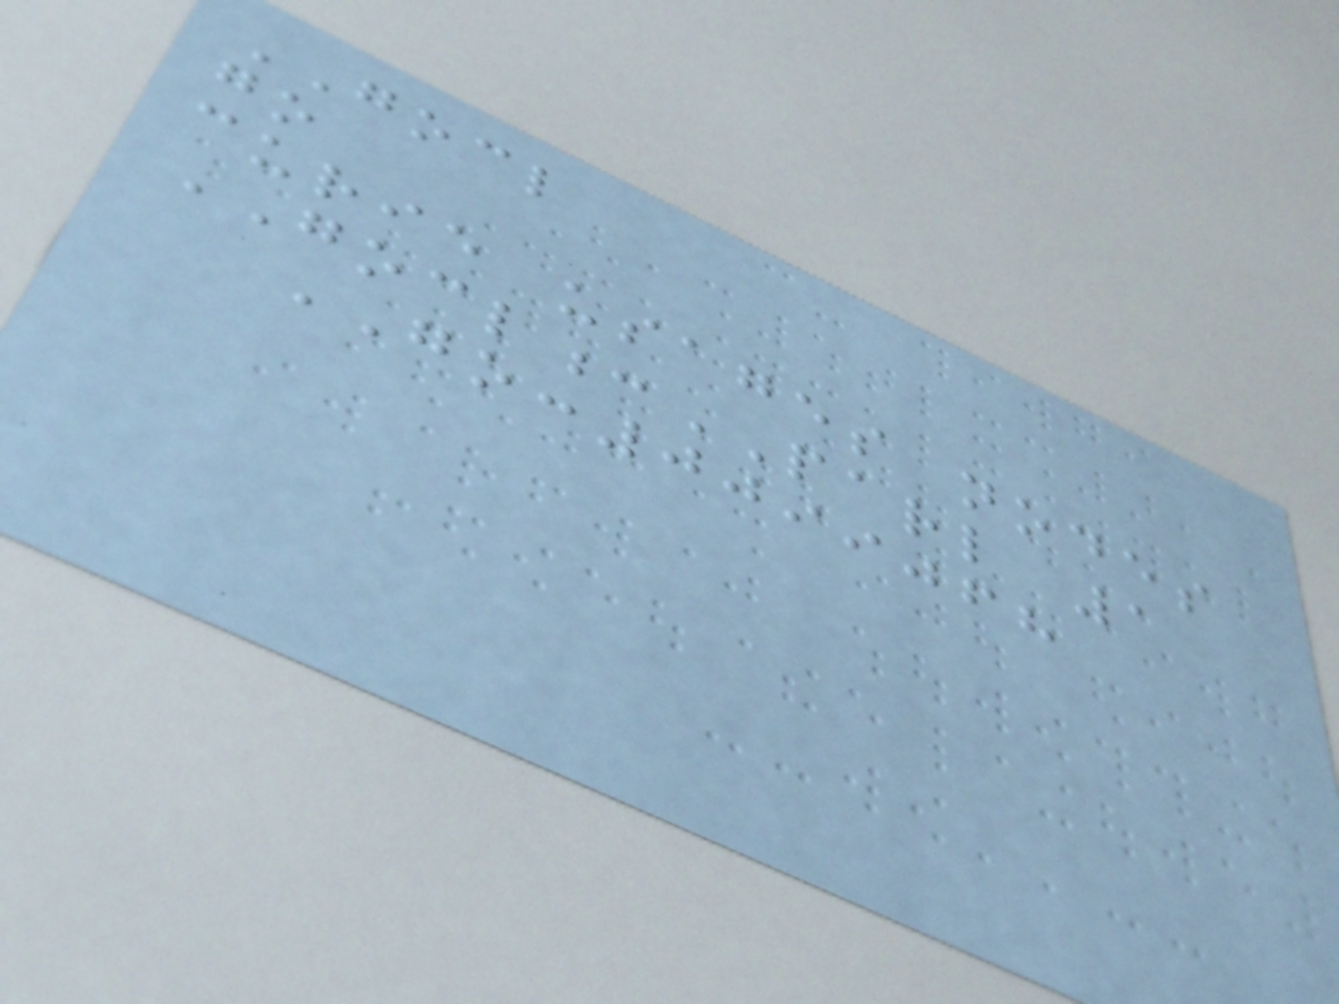GOCL
go
curie usages nodes
GOCL:PARL 1
GO:0099068
